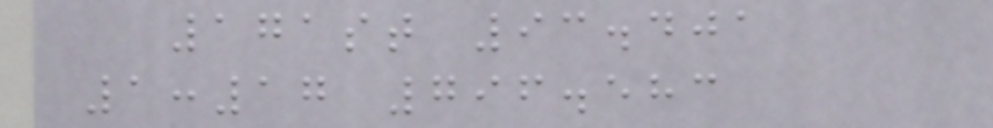171st 93.401
1:17 796.583
